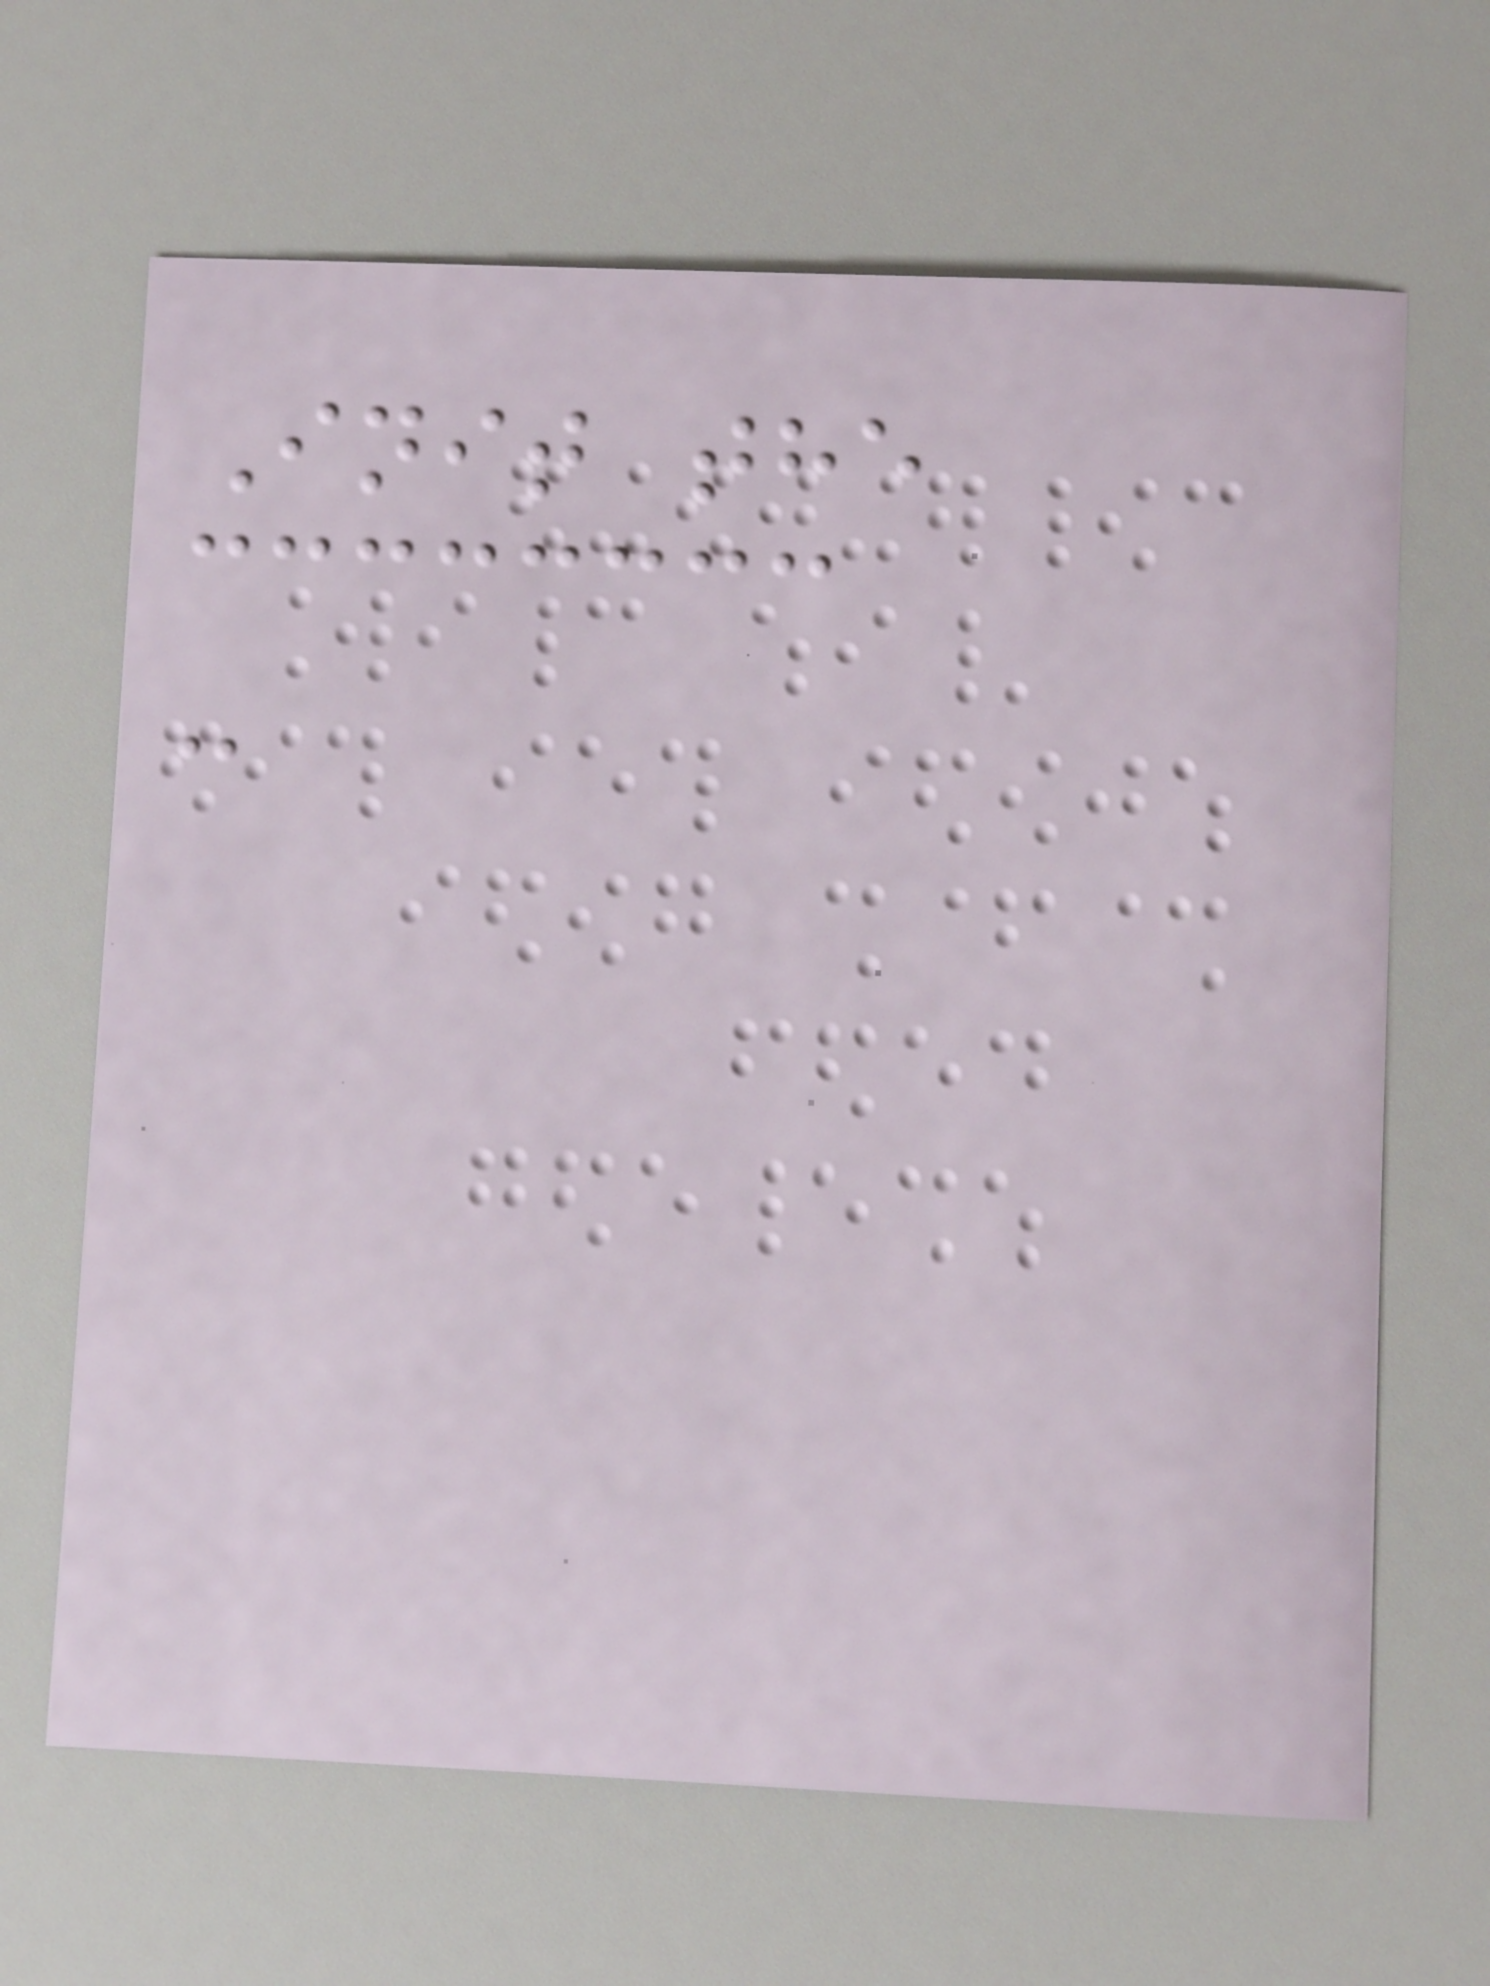Init the
-
